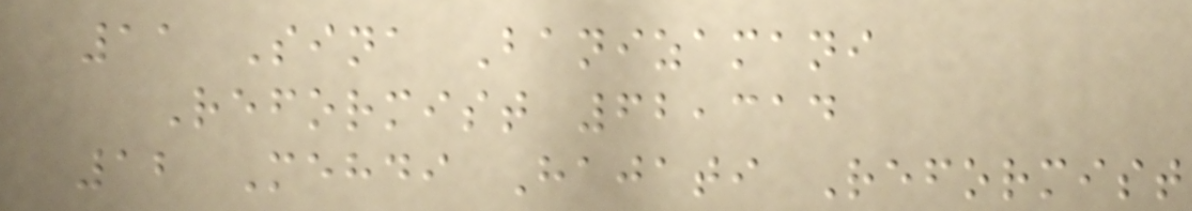11 Sina Banizamani
Reformist 62,314
12 Mehdi Hajati Reformist
